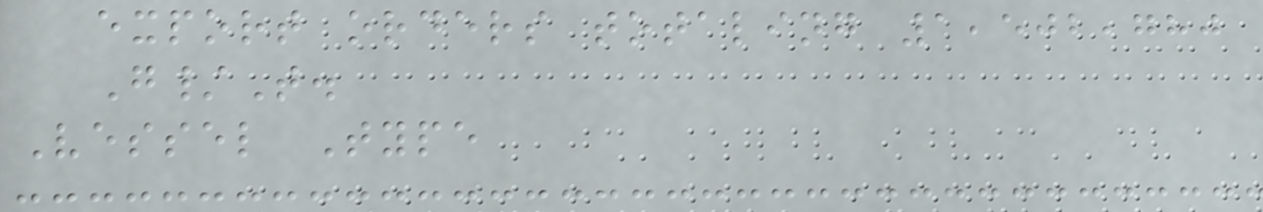export orders totaling 1,502,780
G/T.
Vessel Type
